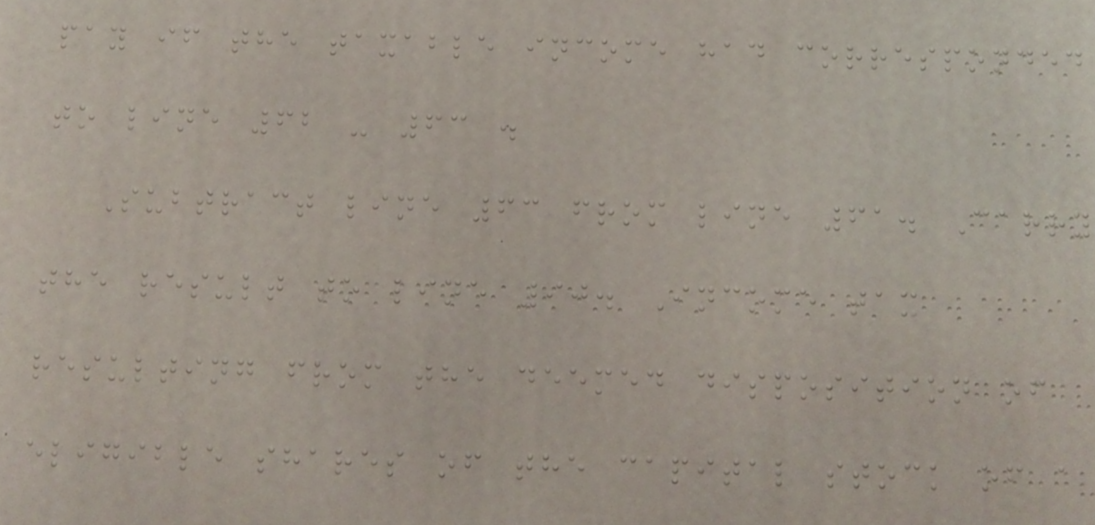pay if the taxable income had corresponded
to line 62 - 63 .
Subtract line 63 from line 61. Carry
the result to line 90. Income tax
resulting from the deemed disposition of
eligible shares of the capital stock of a
